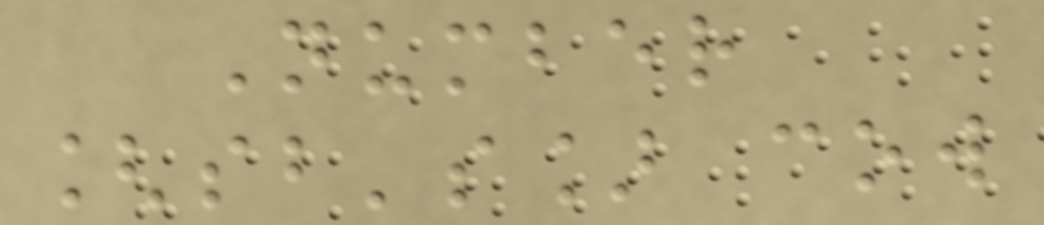Number
[sb's] cow
